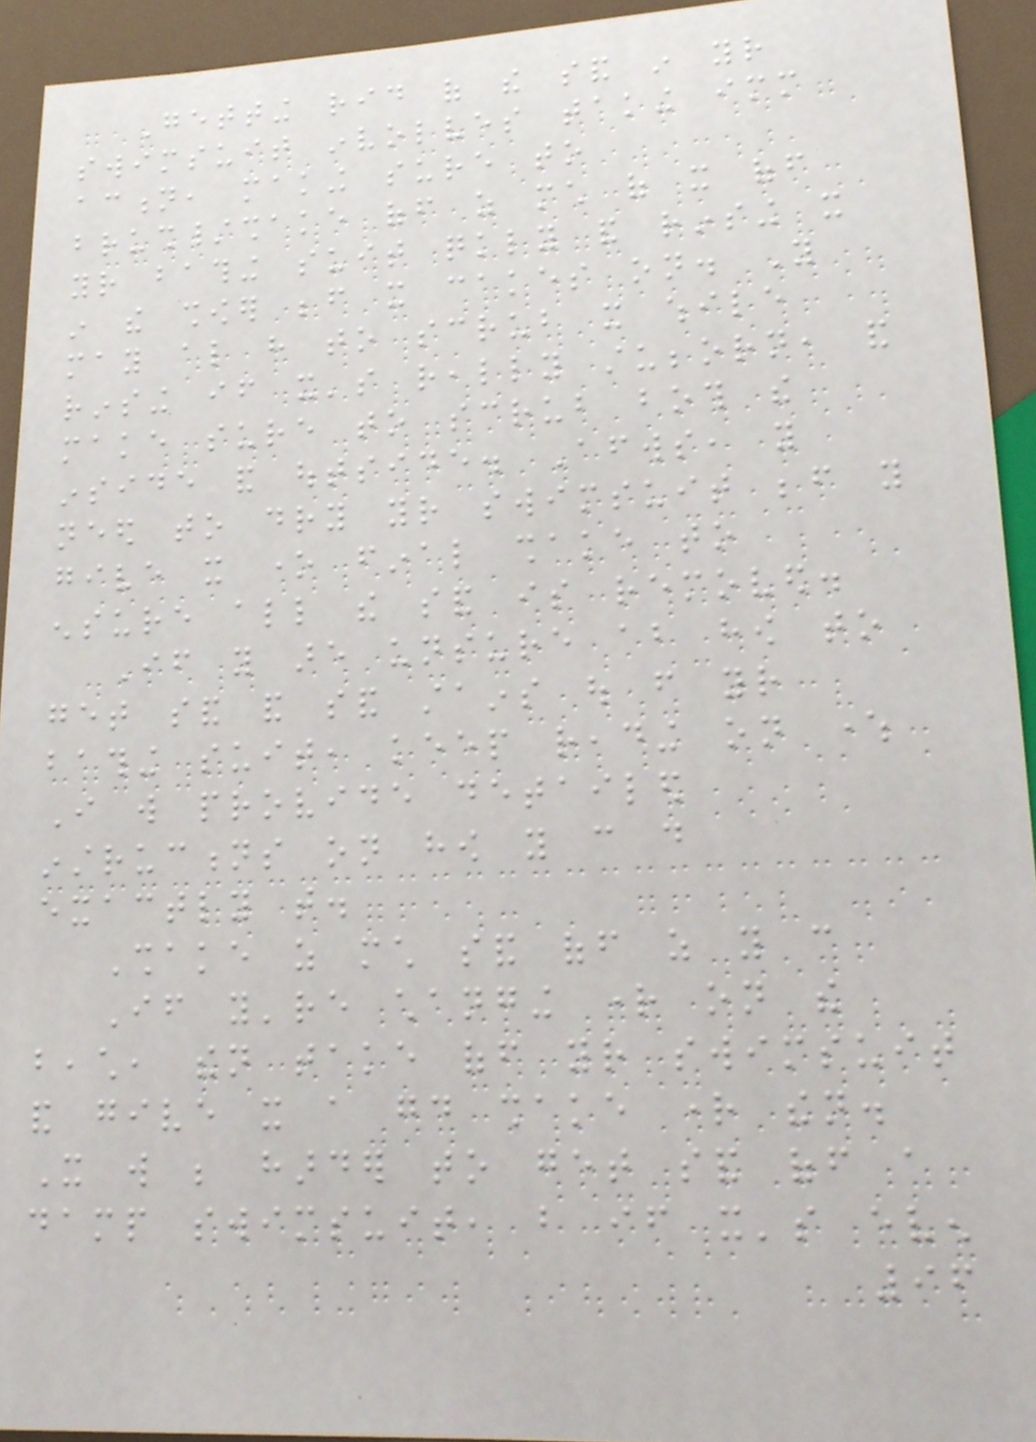Getting rid of the sand in your
swimsuit involves taking immediate
action, making sure to
brush/shake off as much of it off
your bathing suit quickly and rinsing it
in the shower before it cakes on. You
may also have to scrub it while
rinsing if it's really stubborn, and
make sure to scrub both the
inside and outside. Afterwards, you
need to dry your swimsuit before you
give it one final shake to
ensure all the sand is removed.
If you are unsure about how to
get sand and sand stains out from your
bathing suit, keep reading on where
I will provide detailed
instructions on how you can do
exactly that.
Shake as much sand off as you can
If you're changing right on the
beach, then take off your swimsuit
and give it a good shake right then.
It will be harder to get sand off a
damp swimsuit, but if it's even
96
